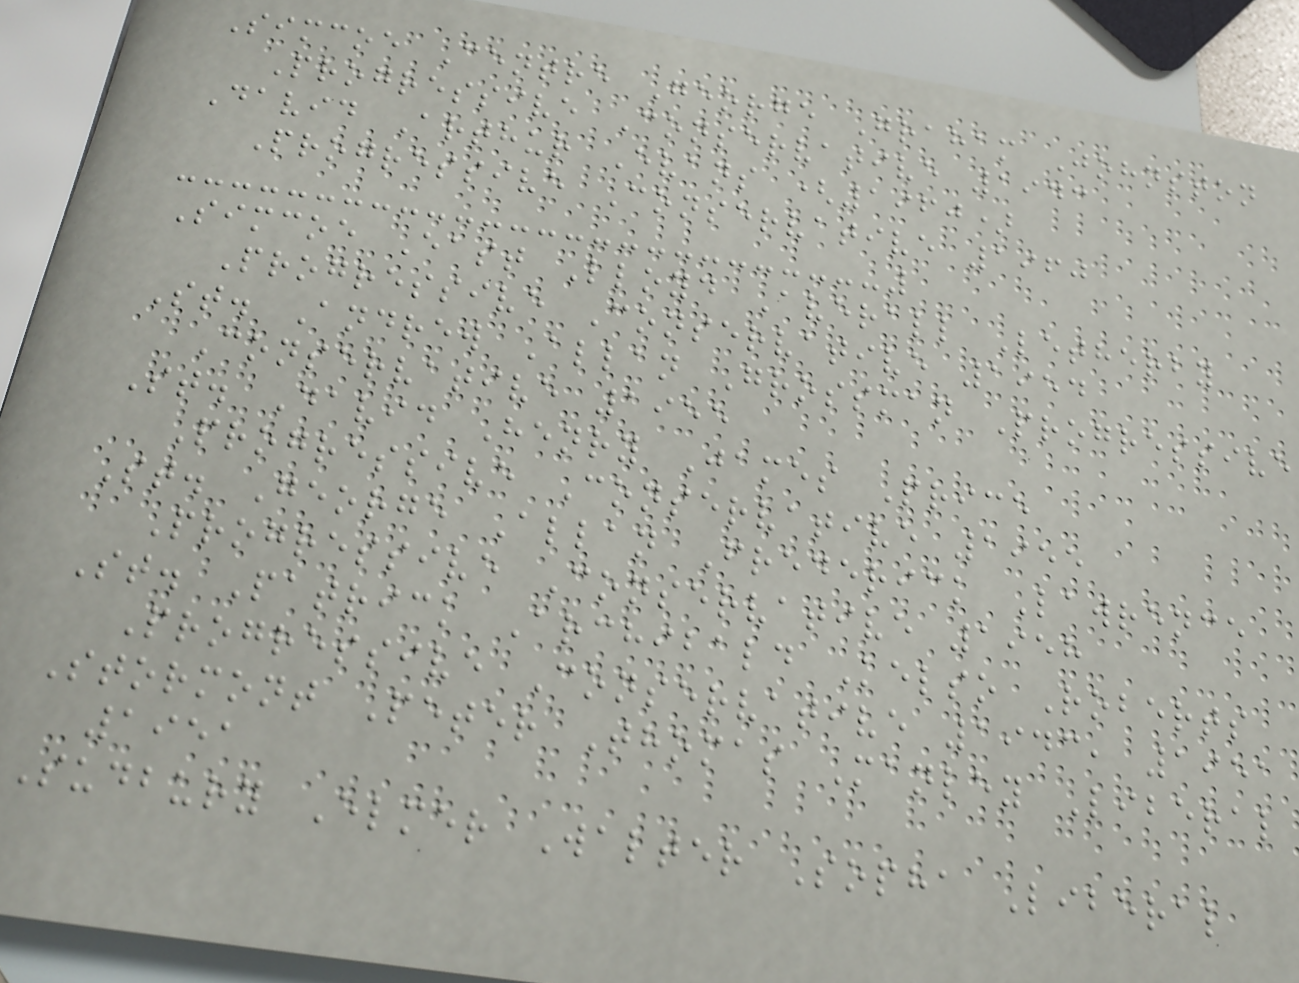Simcoe Centre George Graham Johnston
Progressive Conservative 1943
David Arthur Evans (1960)
Progressive Conservative 1960
Simcoe East Lloyd Averall Letherby
Progressive Conservative 1954
St. Andrew Allan Grossman Progressive
Conservative 1955
St. David Henry James Price
Progressive Conservative 1955
St. George Allan Frederick Lawrence
Progressive Conservative 1958
St. Patrick Archibald Kelso Roberts
Progressive Conservative 1943, 1951
Stormont Peter Thomas Manley Liberal
1951
Sudbury Elmer Walter Sopha Liberal
